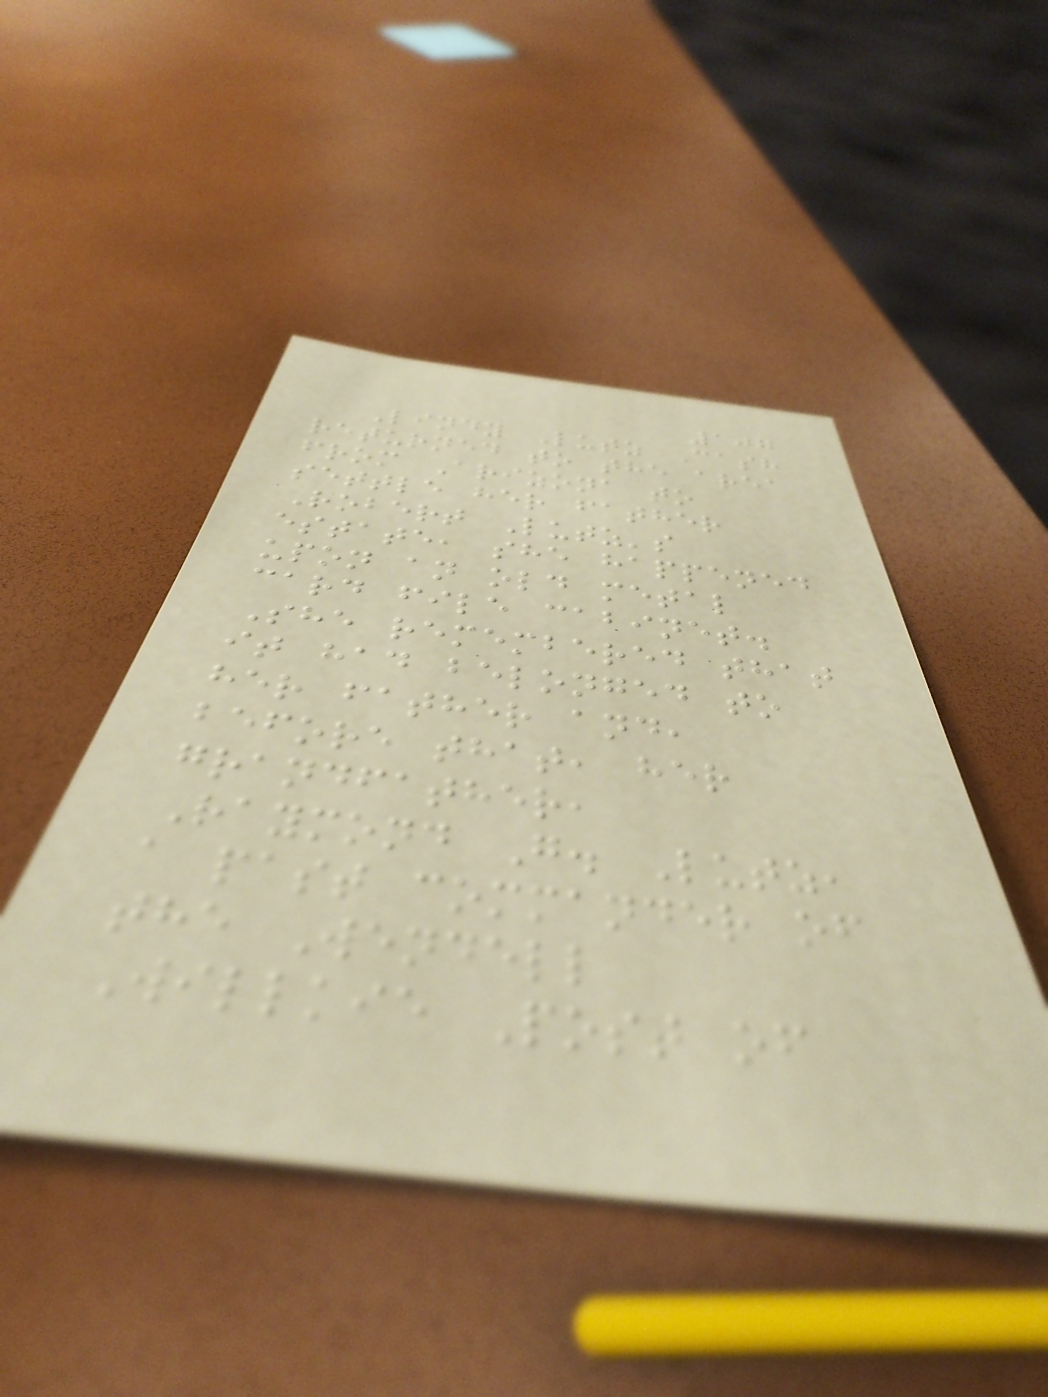107
Lindy Lutz Cash
returned to the area
from Arizona to
settle her father
Robert Lutz's
estate, she happened
upon an old metal
card file cabinet.
She remembered that
it had belonged to
her father and,
before that, her
grandfather,
Raymond G. Lutz,
a past commander of
the Wendell
Willkie Post of
